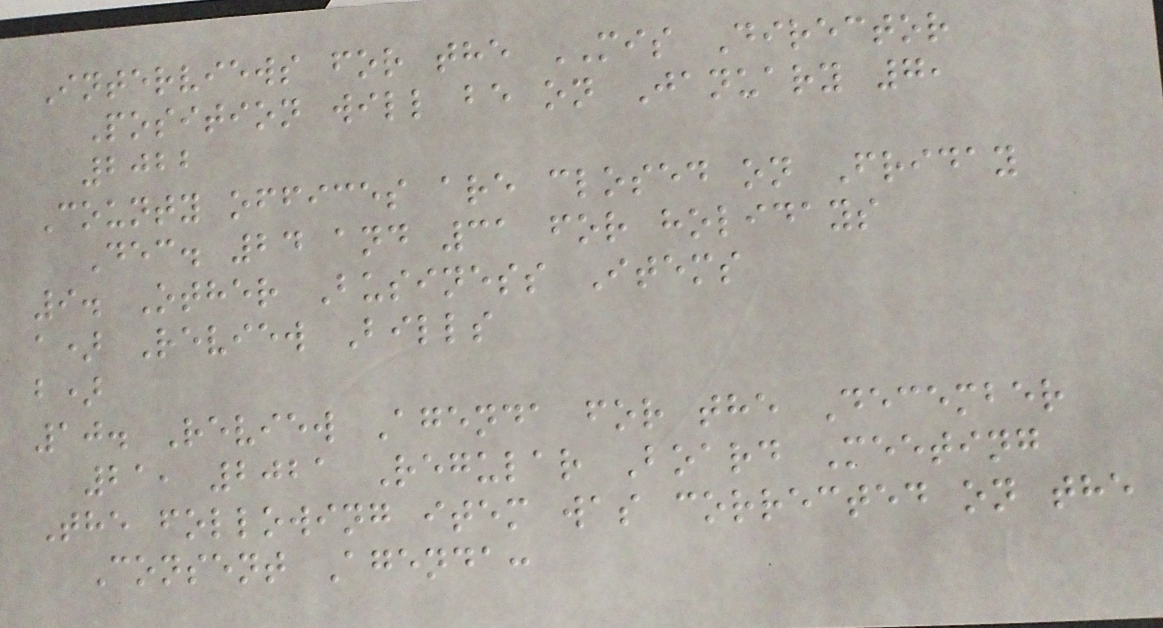Interviews for the MIS Director
Position will be on January 7,
2022
County offices are closed on Friday
Dec. 24 and 31 for holidays
9. Other Business Items
a) Review Bills
b)
10. Review Agenda for the December
21, 2021 Regular Board Meeting
The following item was corrected on the
Consent Agenda:
